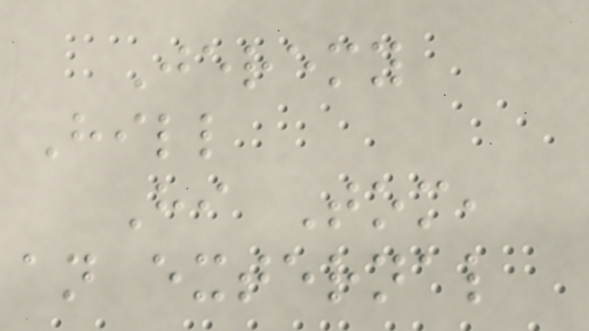Jeremy
Hill
Hi Tom,
an external
